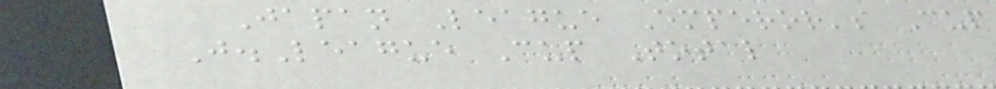Japan League Emperor's Cup
J.League Cup Total
